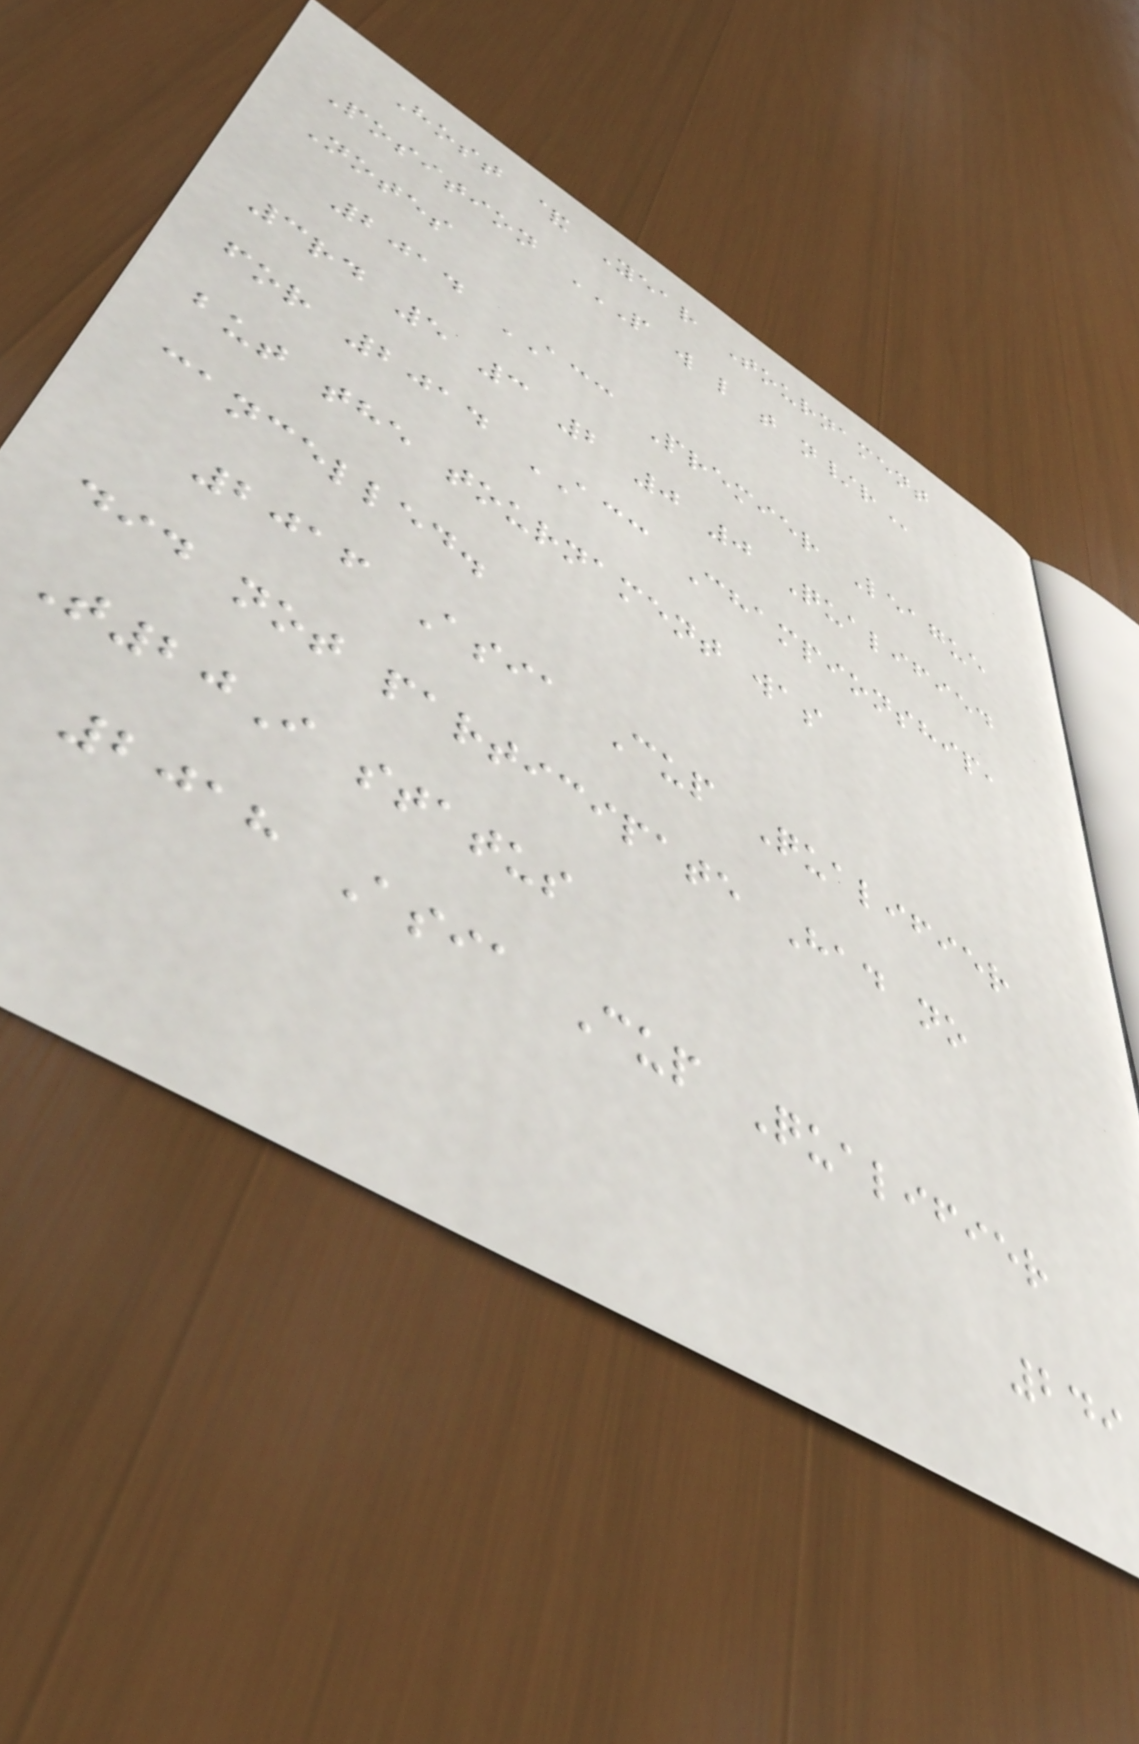Host & Year Tournament
Position P W L T N/R
Notes
2014 ACC Premier League
3rd 5 3 2 0 0 Qualified
for 2014 ACC Championship,
but the tournament was
cancelled.
2016 Asia Cup Qualifier
did not participate Had no
T20I status
2018 Asia Cup Qualifier
249
